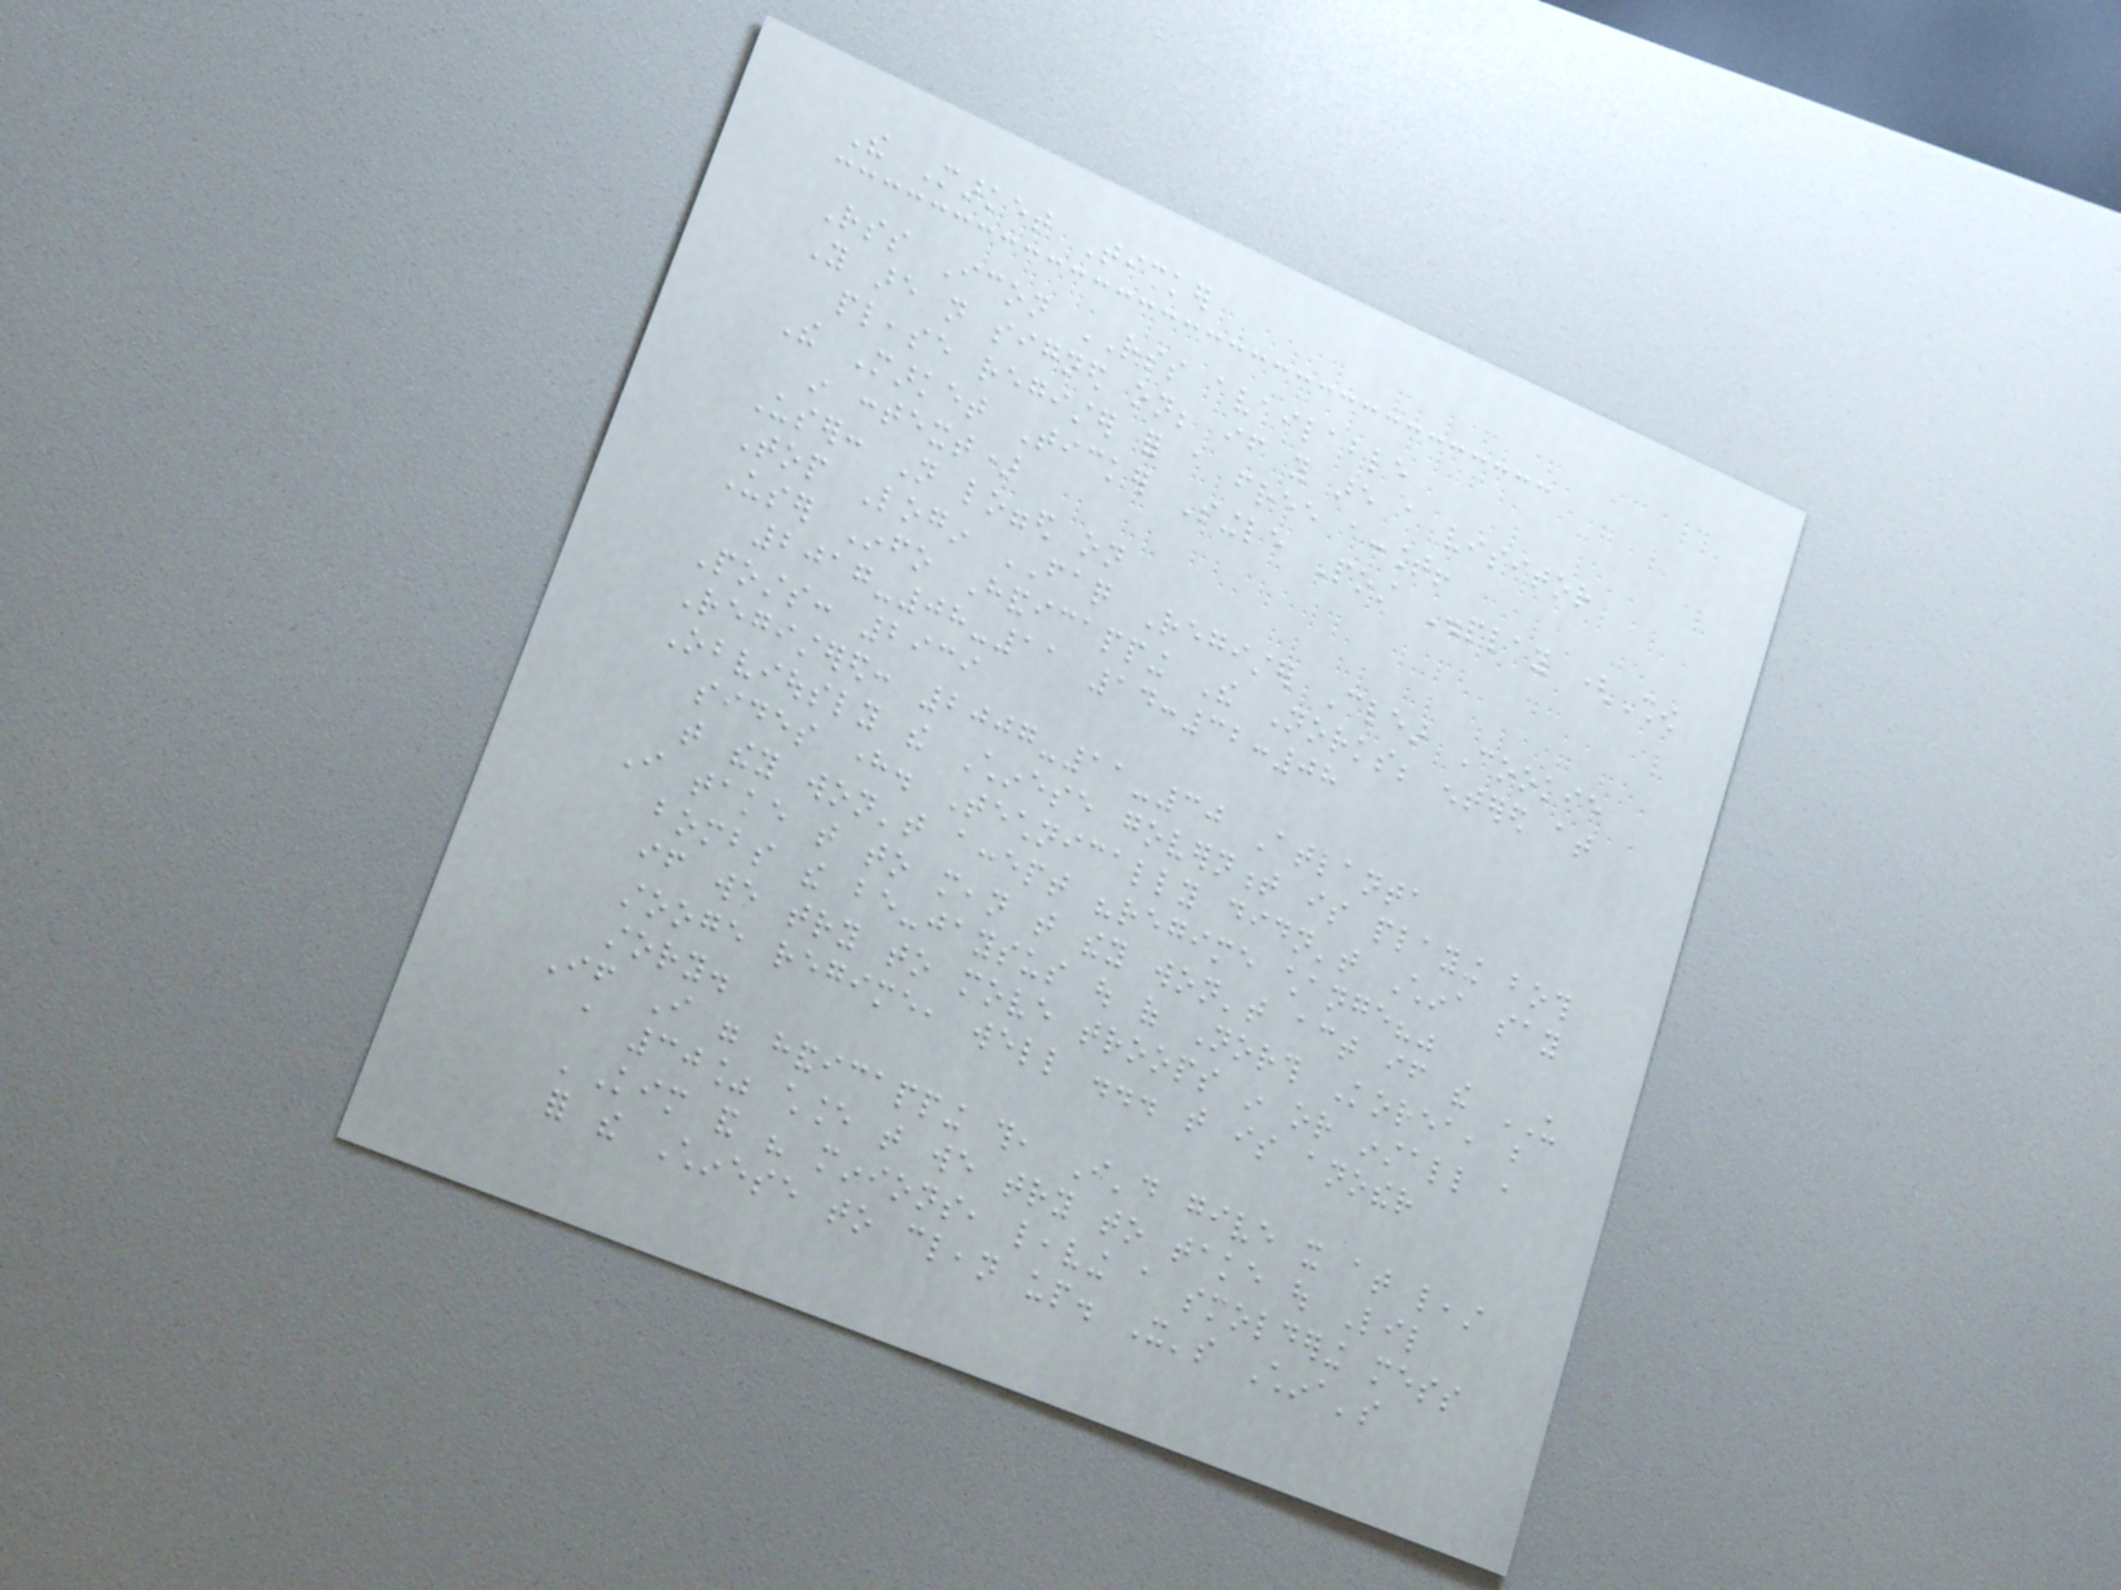The Market Ticker
Rss Icon RSS available
You are not signed on; if you are a visitor
please register for a free account!
The Market Ticker Single Post Display (Show
in context)
User: Not logged on
Top Login FAQ Register Clear Cookie
User Info Handicapping The Norks; entered at
2017-08-11 14:32:08
Posts: 2939
Registered: 2007-11-30 Atlanta
Obviously the Chinese government is playing both
sides here. Technically didn't China say
that they won't accept "regime change?"
I take that to mean that they won't act if the US
bombs the be-jaysus out of North Korea, but
if we try to move troops in or install a
stooge regime, well ... that is another
story.
If I were handicapping this, I'd give it at least
a 30% chance that we try to take out Lil
'Kim and his minions, leaving a smoldering mess
for the Chinese to clean up. It's China's
